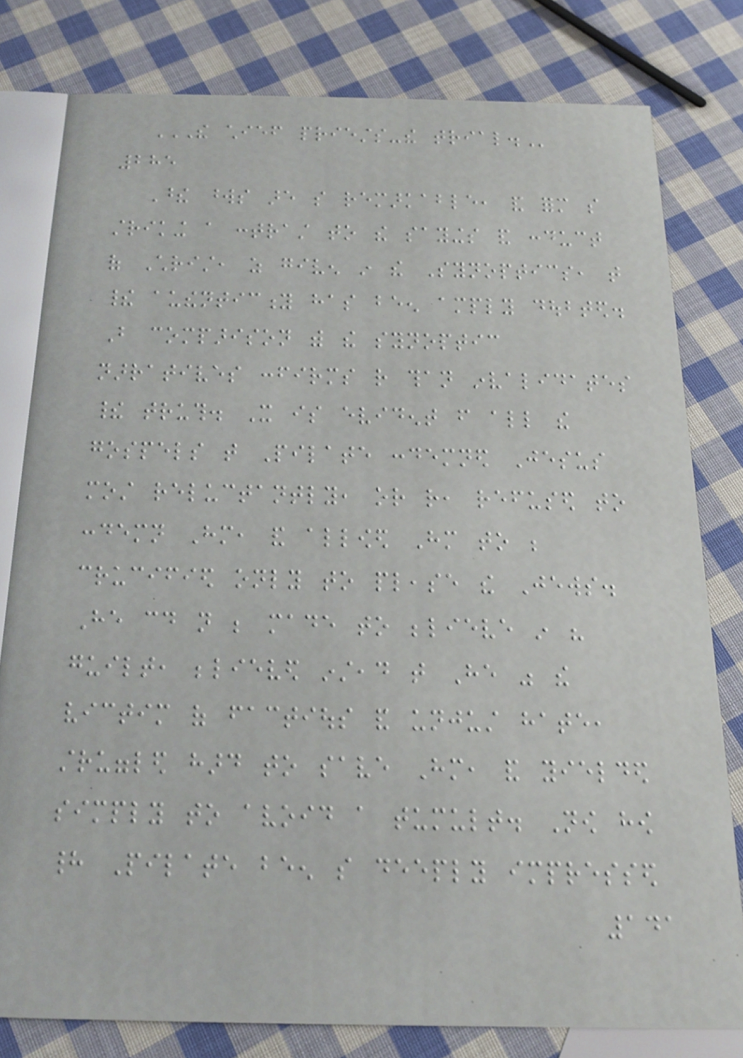THE CHIEF PRIESTS-THE TRIAL.
285
These words are so remarkable, and form so
striking a contrast to the sayings and conduct
of Christ, as given in the Synoptics, that
their authenticity has been amply doubted.
But comparison with the synoptic
narratives confirms rather than invalidates
their truth. It is evident from all the
gospels that Pilate condemned Jesus
most reluctantly, or rather, refused to
condemn Him, and allowed Him to be
crucified only to please the Jews.
He could not be made to believe in his
guilt, believed instead that He was the
victim of factious and unjust hate,
struggled hard to save Him, and yielded
simply to avoid a tumult. Now how
had Pilate been so deeply impressed
141
